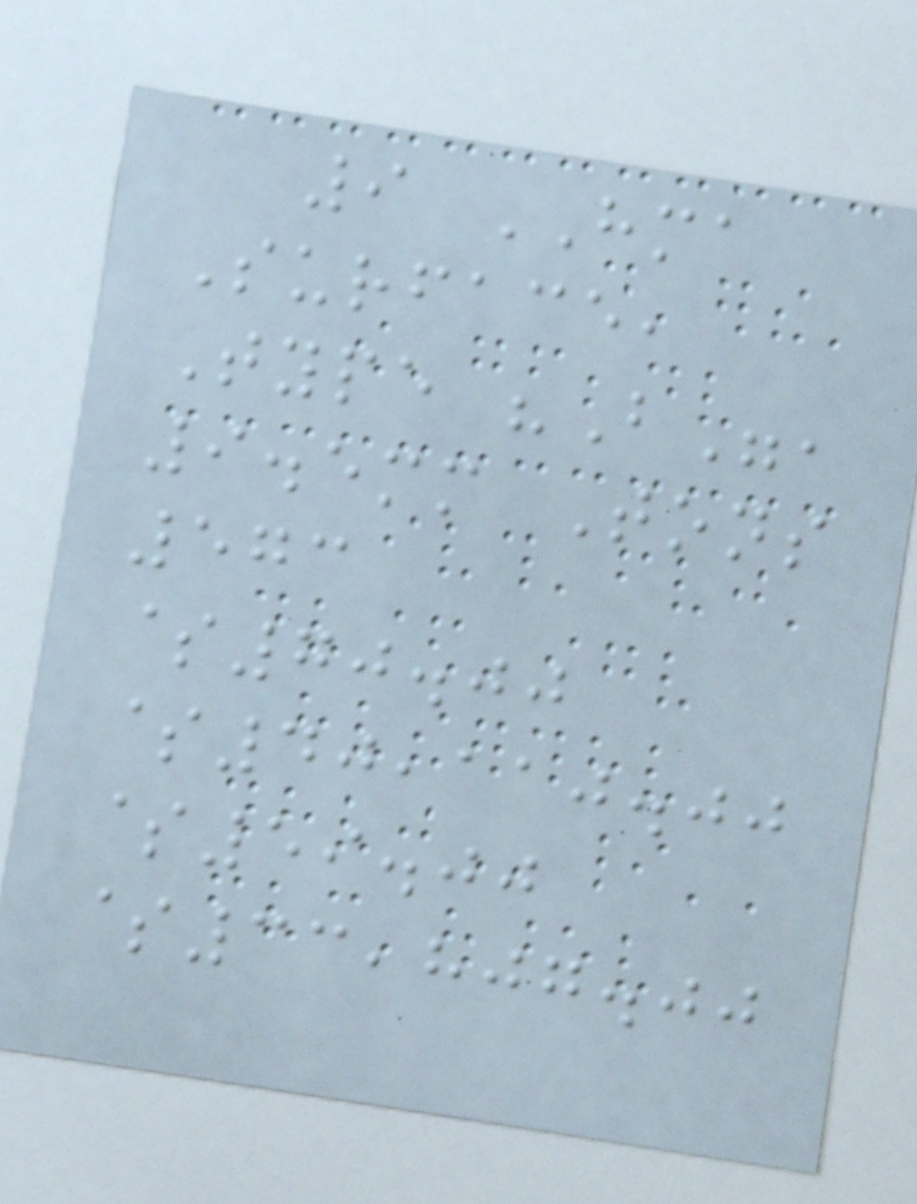9 HMA
Surface,
Type "B",
9.5mm Tons
573
$70.00
$40,110.00
$59.00
$33,807.00
